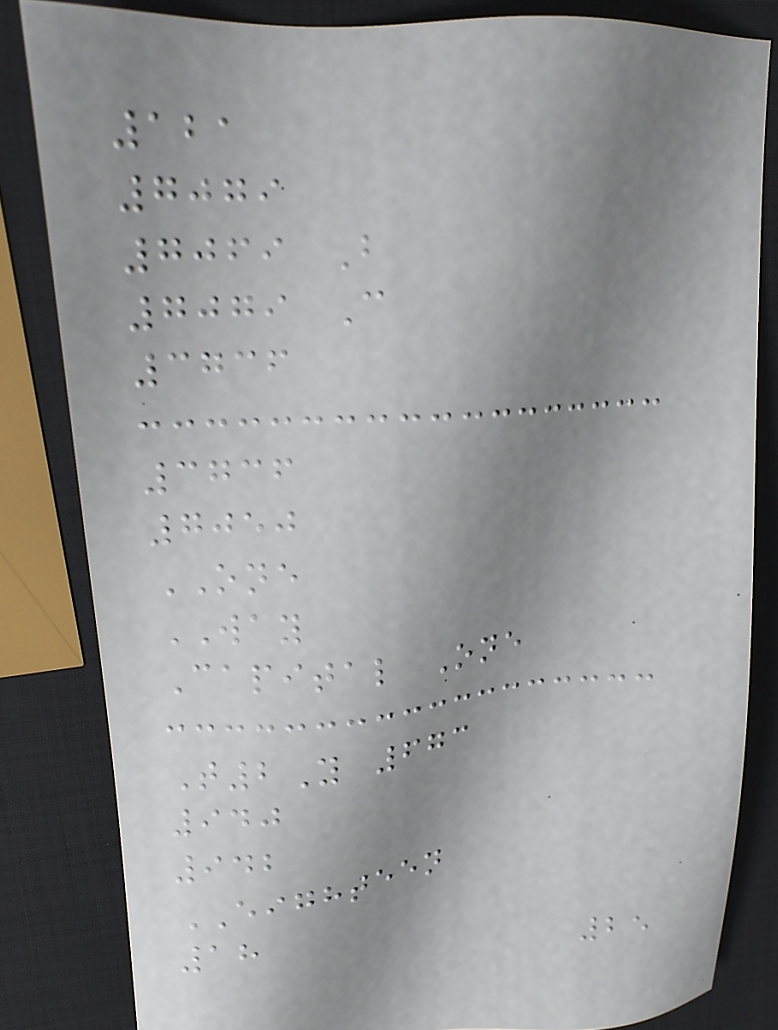121
7079
7069 B
7079 C
3736
3736
7050
ONE
WAY
Capital One
T2Y 673
940
942
EIGHTEEN
18
25
